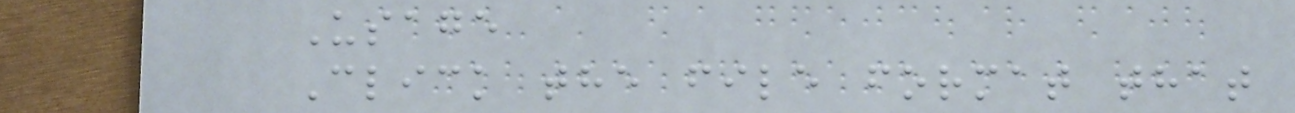Usage
Click the file format that
